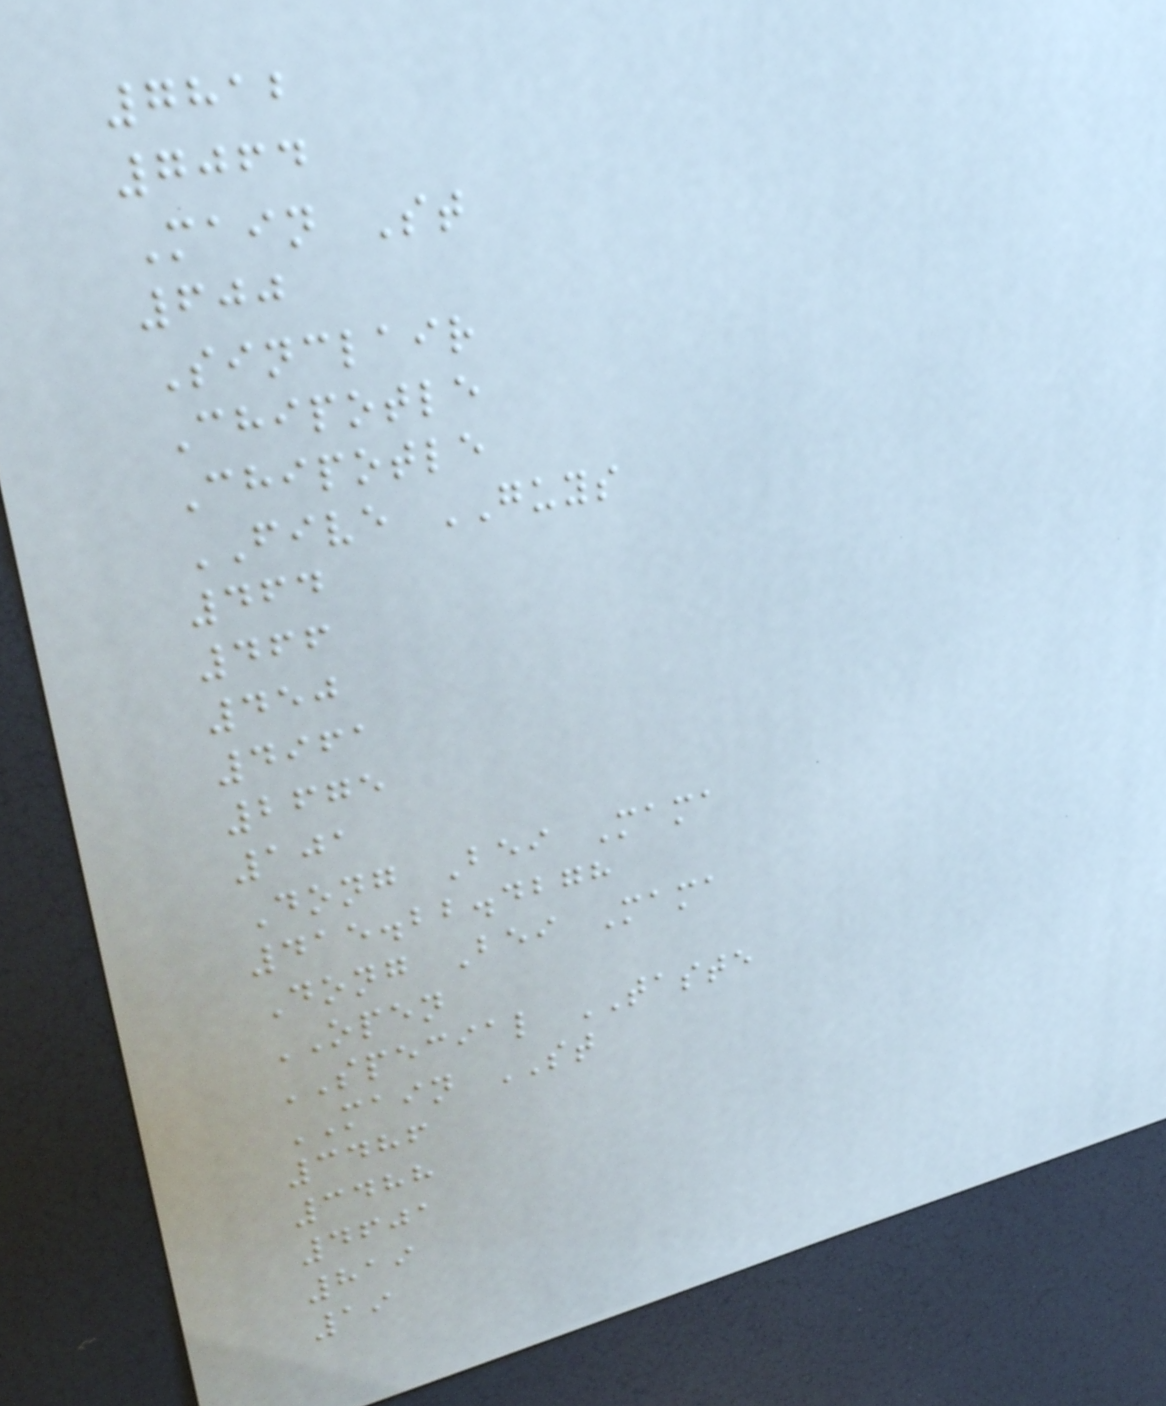7812
7064
Main St
600
Sinclair
Chipotle
Chipotle
FIVE GUYS
464
466
450
4961
2675
101
Dong Bei Mama
415.22.4278
Dong Bei Mama
OPEN
SPECIAL TASTE
MAIN ST
3486
3488
4601
819
19
